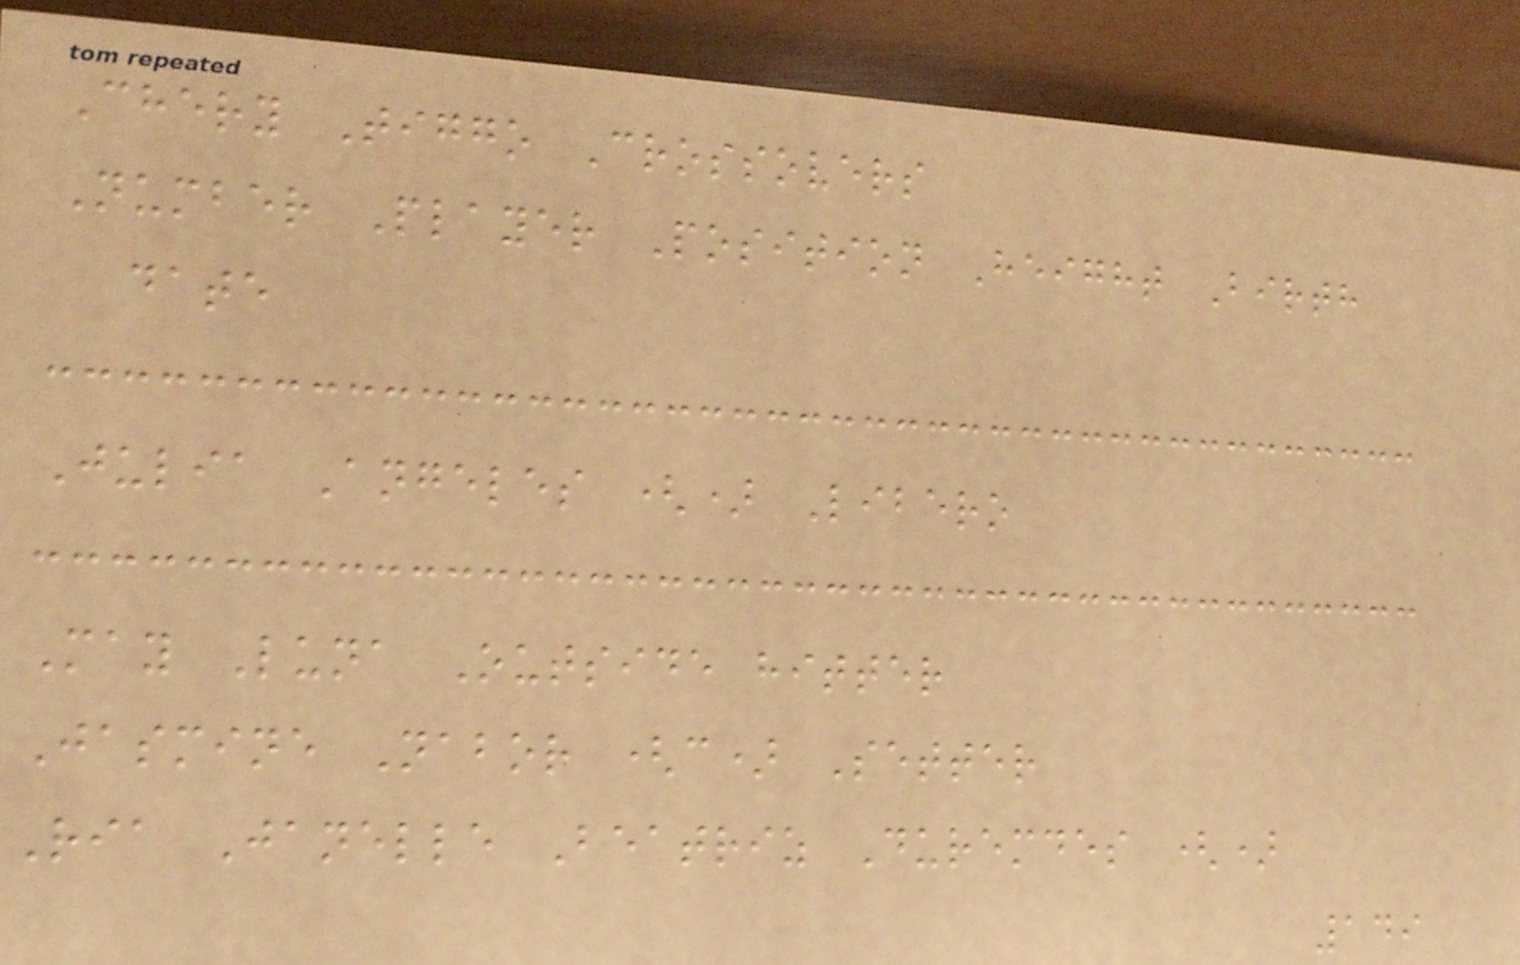Chery Tiggo Crossovers
Number Player Position Height Birth
date
Julia Angeles () Libero
May Luna Outside hitter
Jasmine Nabor (c) Setter
Ria Janelle Beatriz Duremdes ()
149
